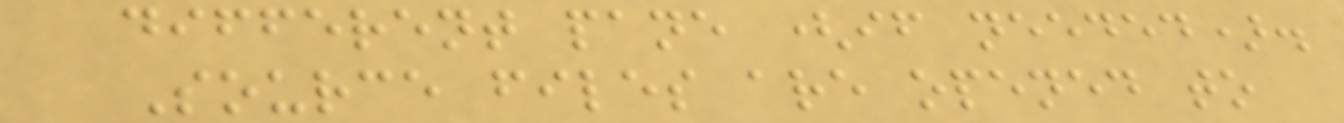different pane (if needed).
Source files are opened to
